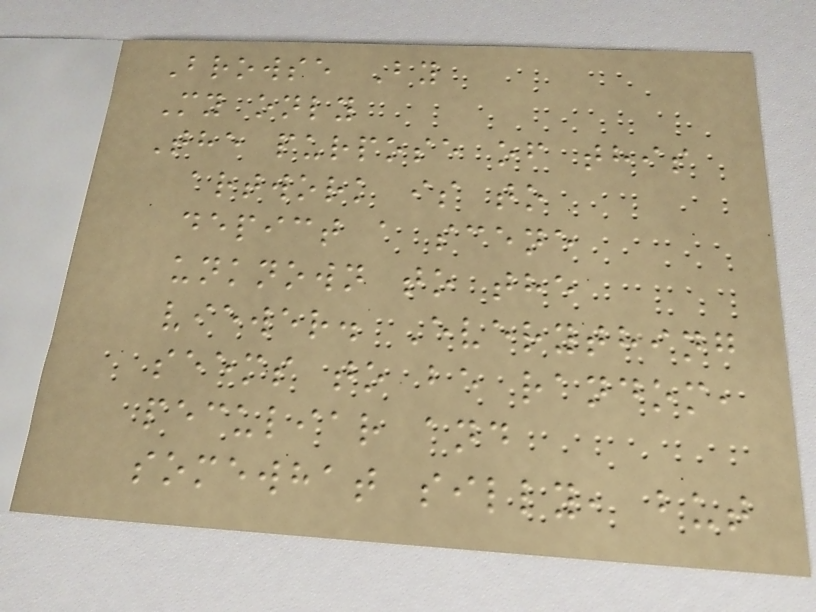Browse By
My only
The purpose of this
artwork is to
depict a scene
unknown to the
viewer. Everything
seems to be random,
peculiar and
somewhat silly, but
